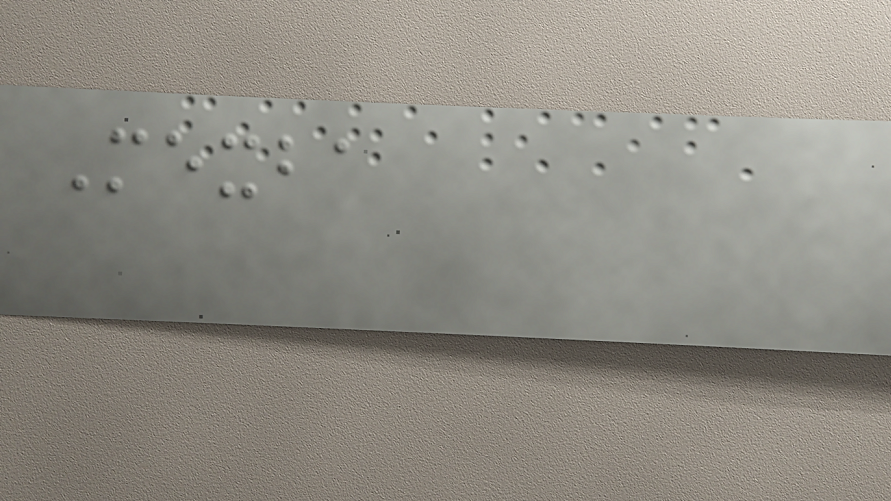Mexba
